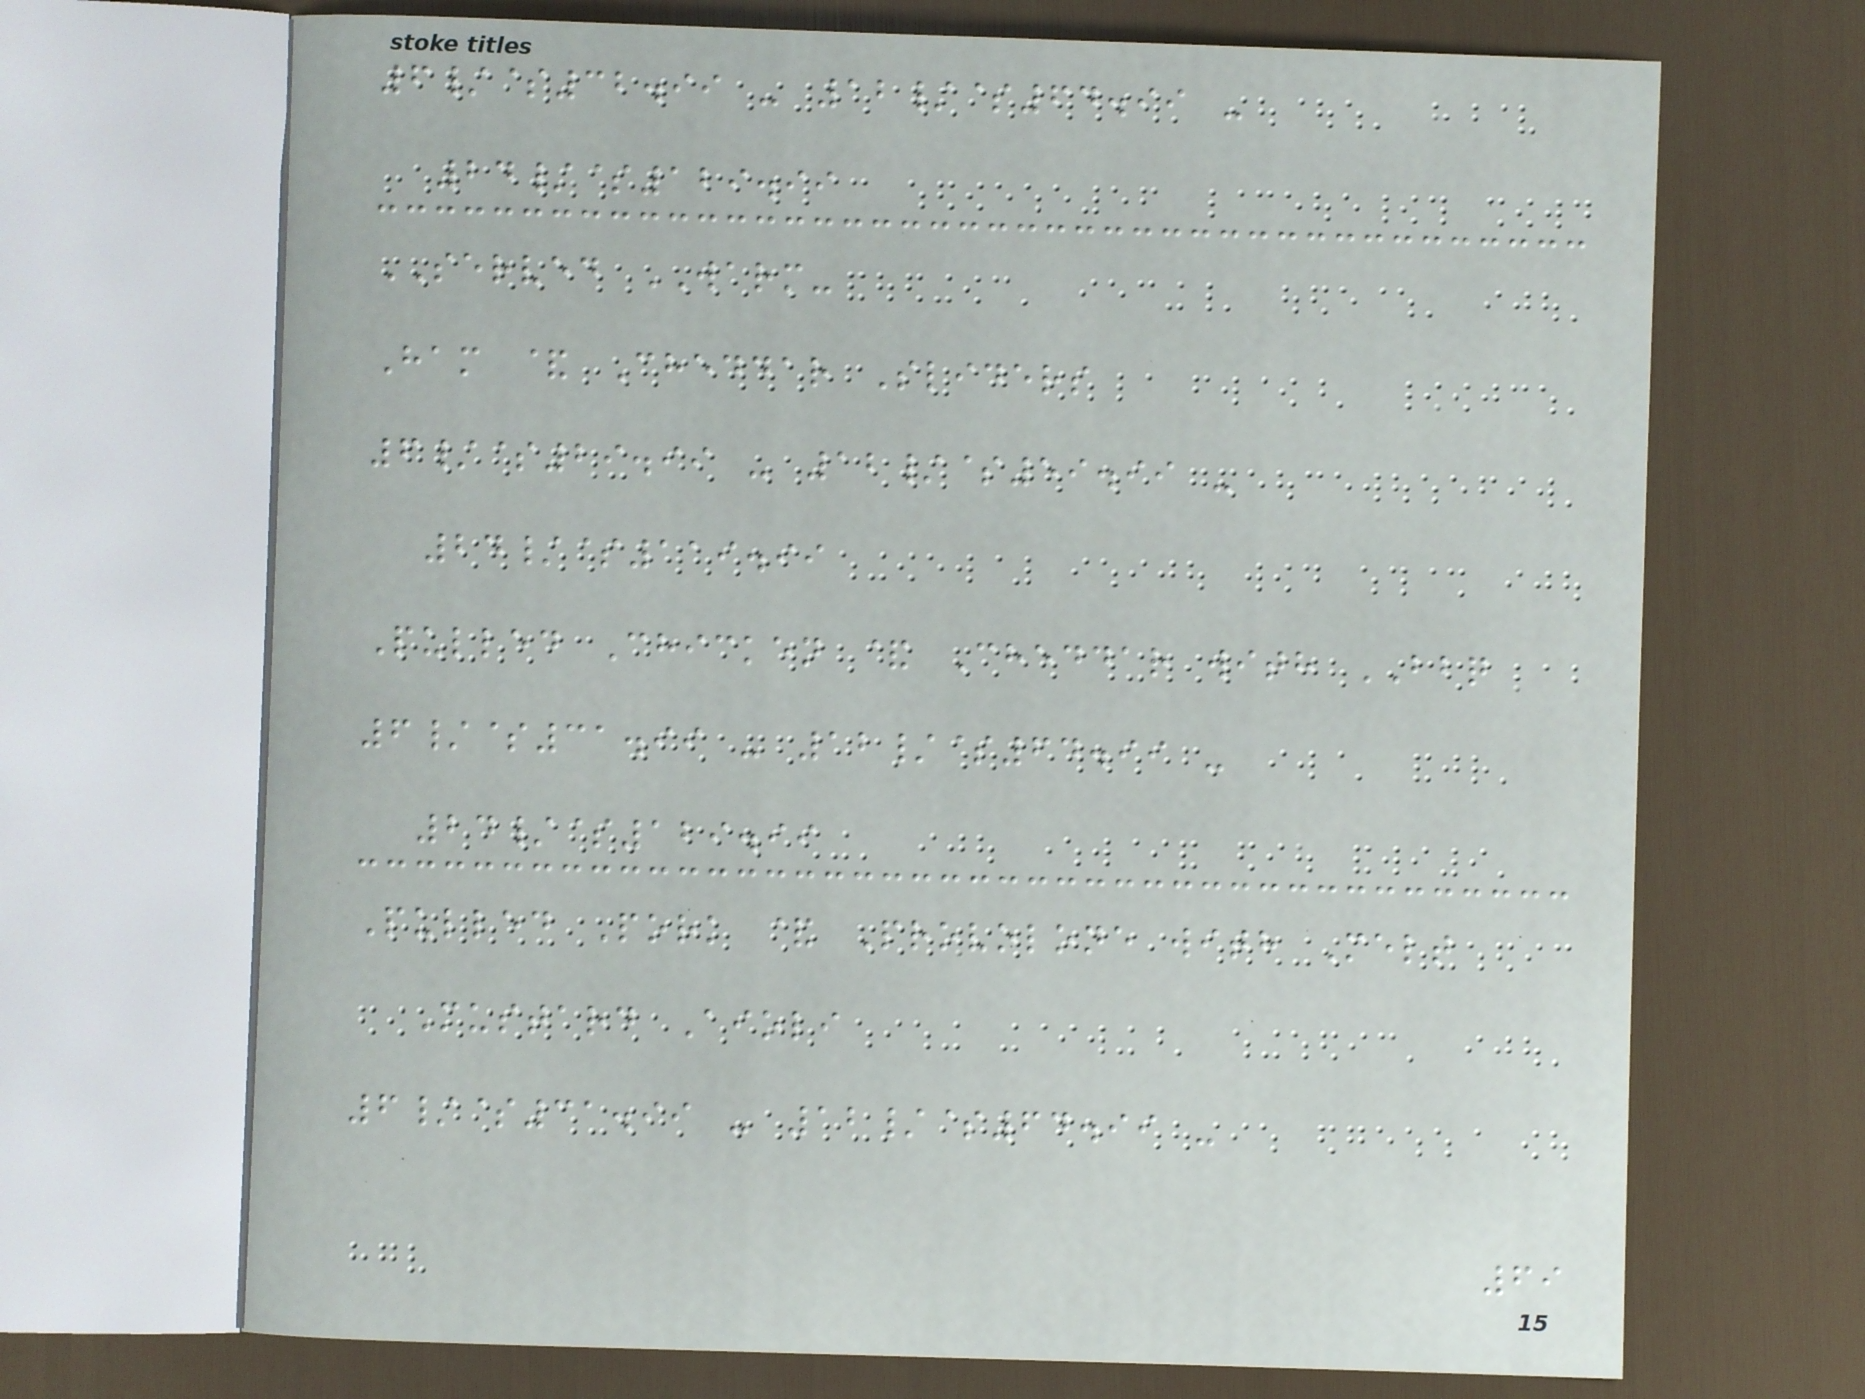6/$32.99 - 12/$64.99 -
24/$129.99
SERVED WARM-
Ham & Cheddar Sliders
6/$29.99 - 12/$59.99 -
24/$119.99
Pulled Chicken & Cheddar with BBQ
6/$31.99 - 12/$64.99 -
24/$129.99
Pulled Pork & Provolone with Melt
Mustard Aioli
6/$31.99 - 12/$64.99 -
69
